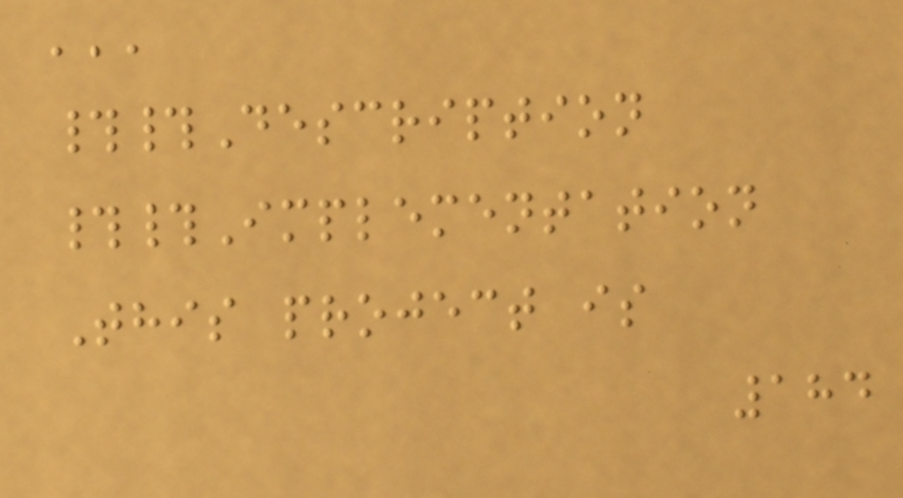'''
##Description
##Implementation
This project is
184
